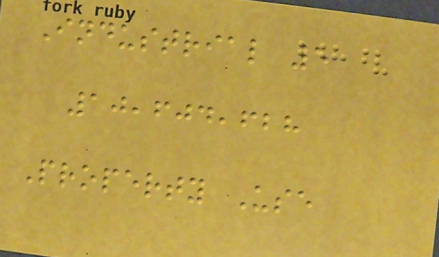Industrial 5
10,604,628
Property Use
